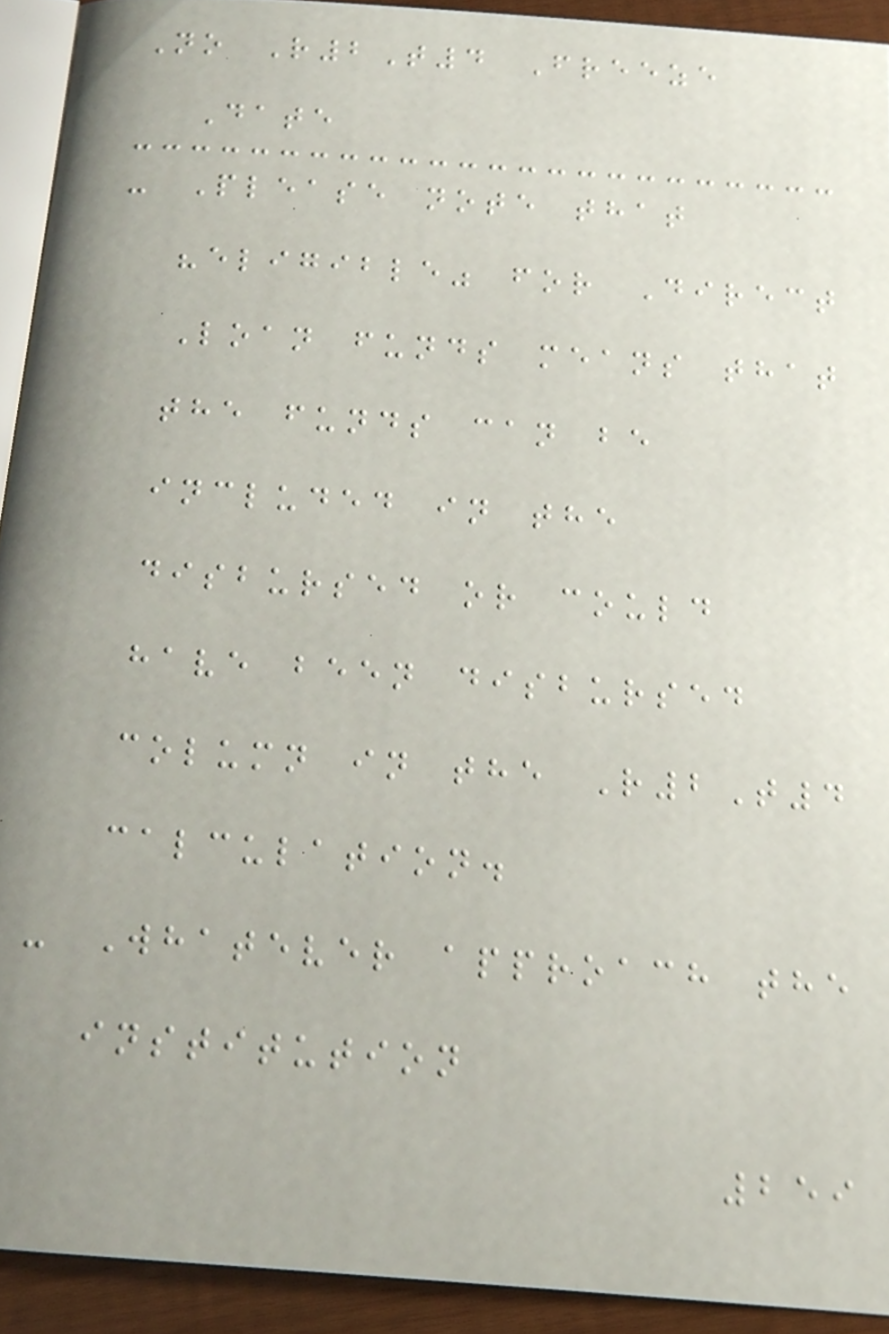No R2T4 Freeze
Date
- Please note that
"eligible" for Direct
Loan funds means that
the funds can be
included in the
disbursed or could
have been disbursed
column in the R2T4
calculation.
- Whatever approach the
institution
259
